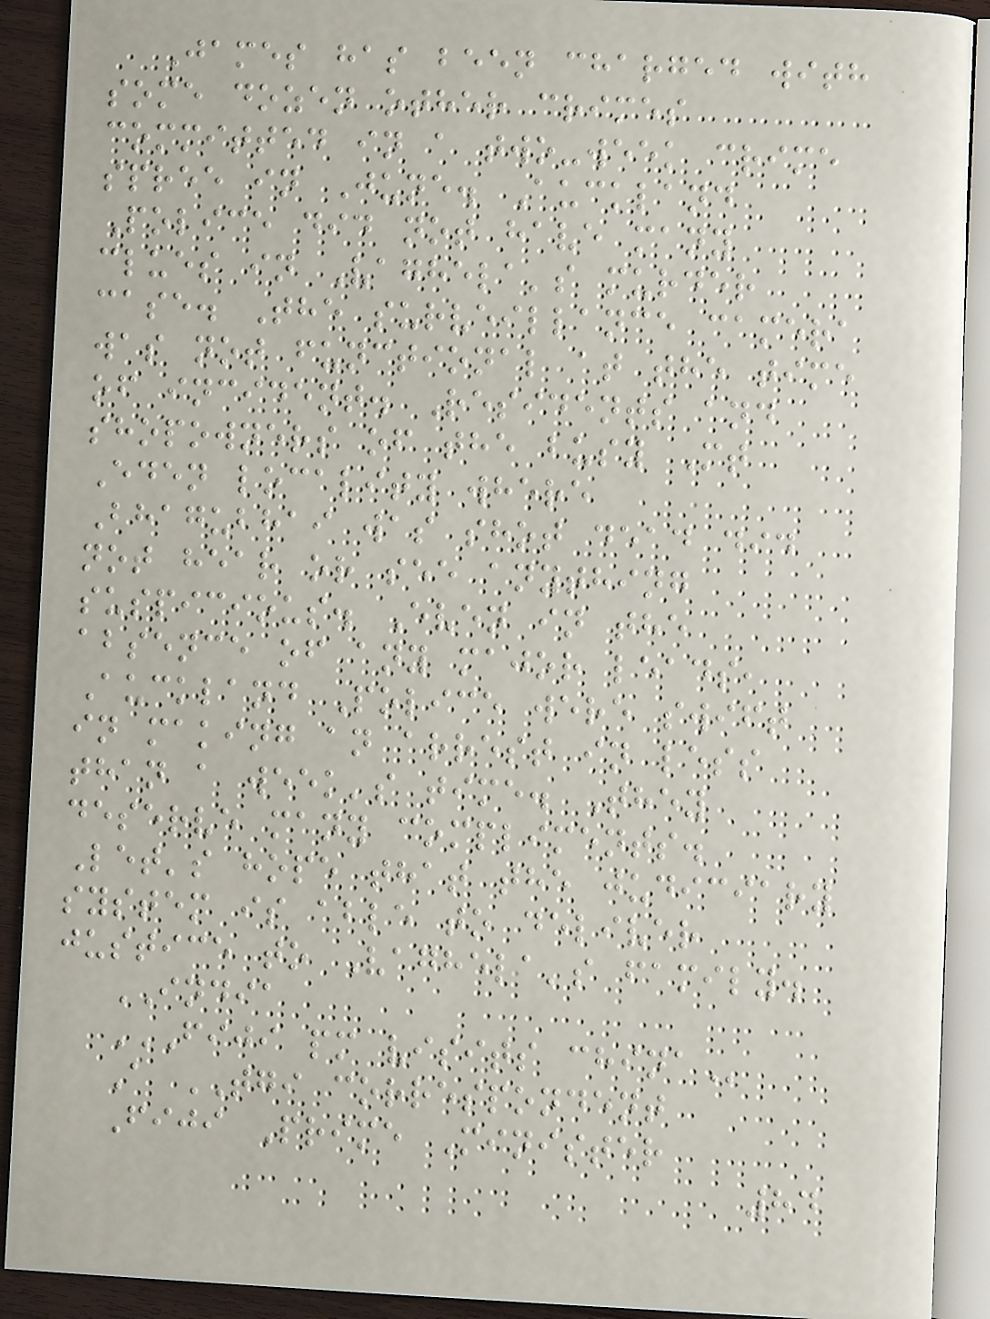James has been charged with
some dozen other crimes
committed in a two-week crime
spree in June. Auckland
Police did not have many
clues in Vaghela's murder
case. The surveillance camera
was not functional at the time
of incident. Residents and
shopowners of the busy Mt
Eden locality where
Bhagubhai was shot dead did
not hear or see anything
suspicious. Even in the
absence of any major leads,
Auckland Police were swift
in making an arrest in less
than a week's time. They
deserve many compliments.
Let's hope that the judiciary
system is able to deliver
justice to Vaghela's family.
INDIA
FIJI PM VISITS CHINA
A TGI correspondent
Fiji Prime Minister
84
